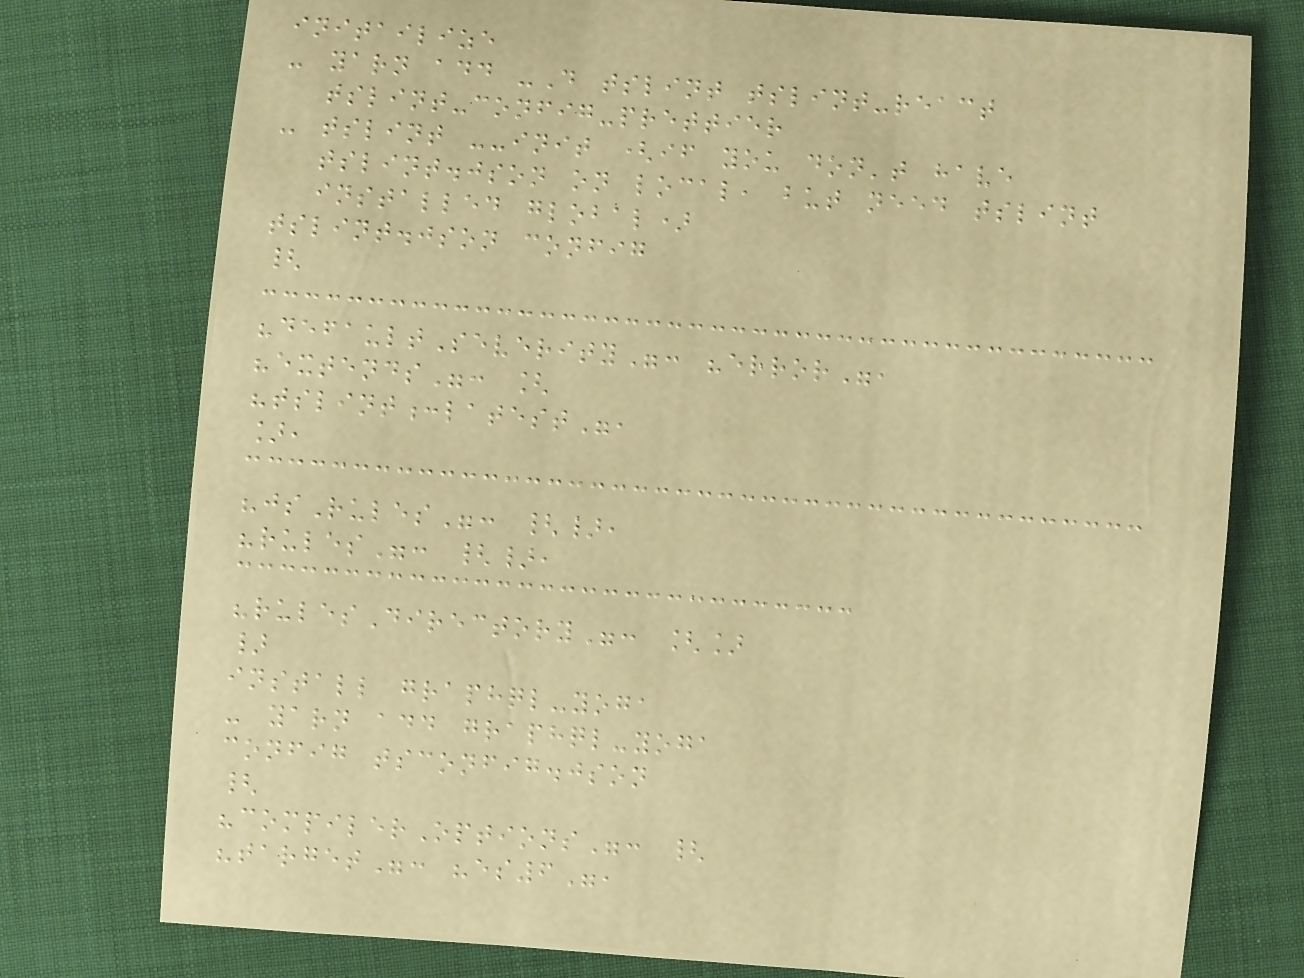initailize
- yarn add -D tslint tslint-react
tslint-config-prettier
- tslint --init (if you don't have
tslint.json on local, but need tslint
installed global)
tslint.json config
{
"defaultSeverity": "error",
"extends": [
"tslint:latest",
],
"jsRules": {},
"rules": {},
"rulesDirectory": []
}
install graphql-yoga
- yarn add graphql-yoga
config tsconfig.json
{
"compilerOptions": {
"target": "es6",
